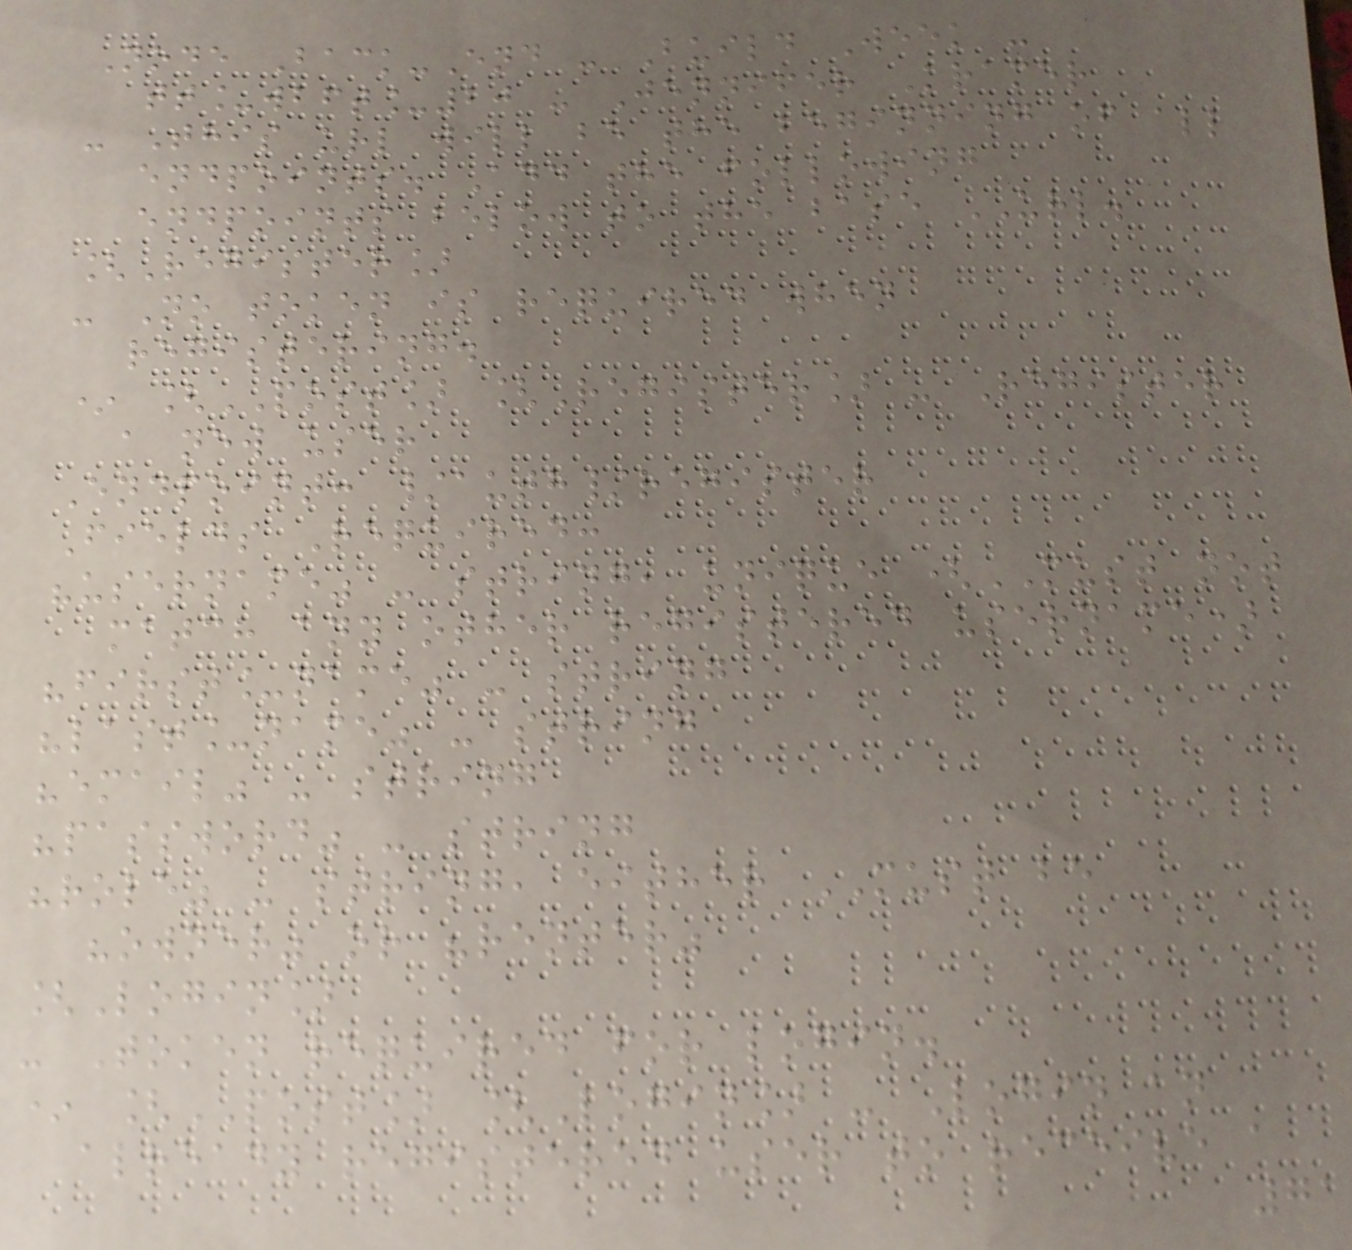Node Back-End - Build Week -
tt_wbft_20 - Jennifer Kramer
- This url will be the beginning of all
endpoints. Add the following
endpoints below to the base URL.
[Register]
- No token is required when
registering.
* [POST] [Register] - Register
a new user
Endpoint: /auth/register
Fields Required:
"username" - string, unique (MUST not
match any other registered username)
"first_name" - string
"last_name" - string
"email" - string
"password" - string
"role" - string, either MUST be
"owner" or "renter"
[Login]
- Token required for login.
* [POST] [Login] - Login an
already registered user to receive a
71
